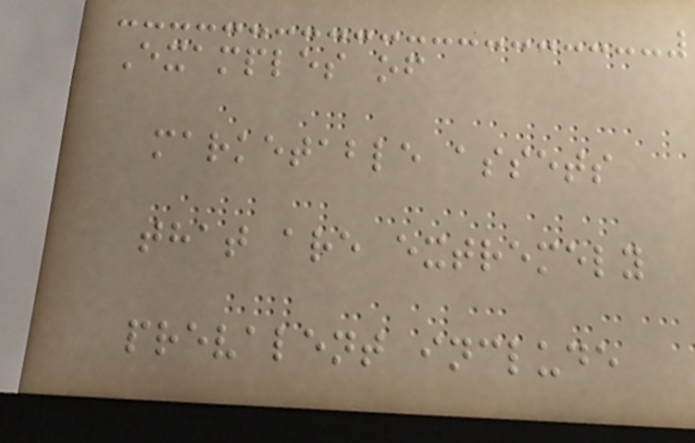Examples of
marketable assets
that are extremely
prevalent include
